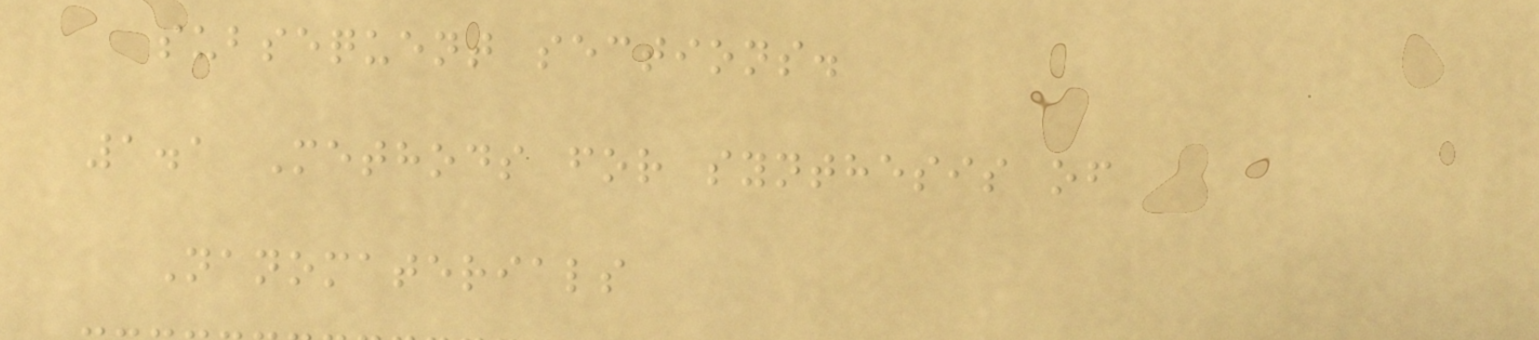subsequent sections.
1.1 Methods for synthesis of
Nanomaterials
